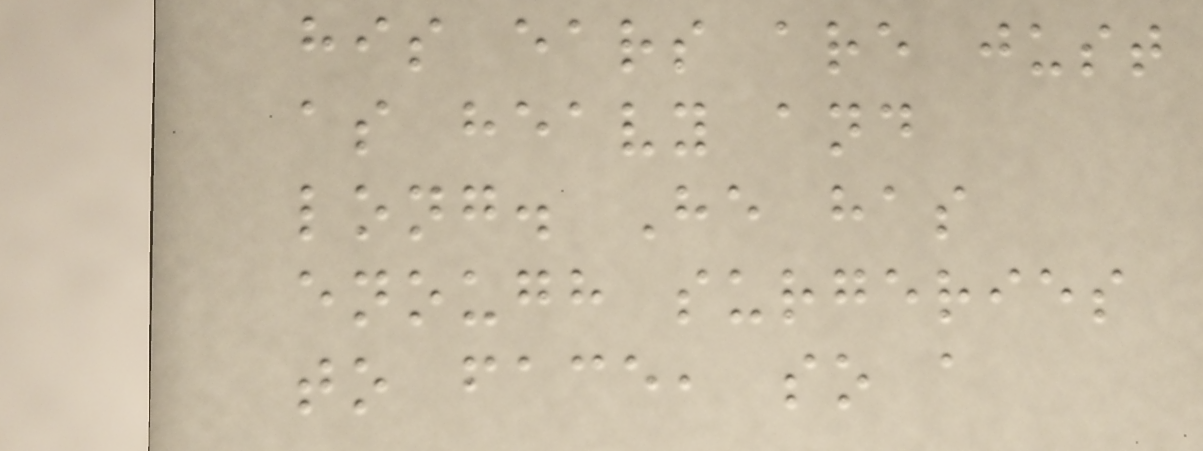his ears are just
as heavy and
long. He has
enough surgeries
to face, so a
